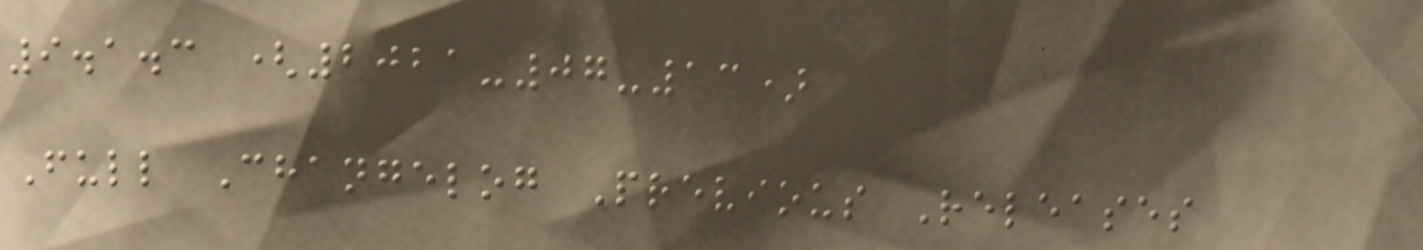9.1.3 (2021-07-13)
Full Changelog Previous Releases
